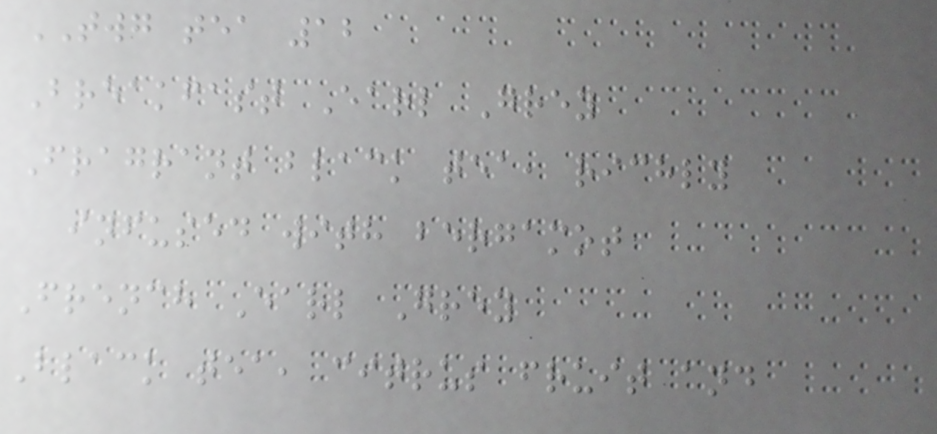TWG tea 12
Breakfast Earl Grey
Fragrant black tea, richly
infused with bergamot
French Earl Grey
Black tea, citrus fruit and
